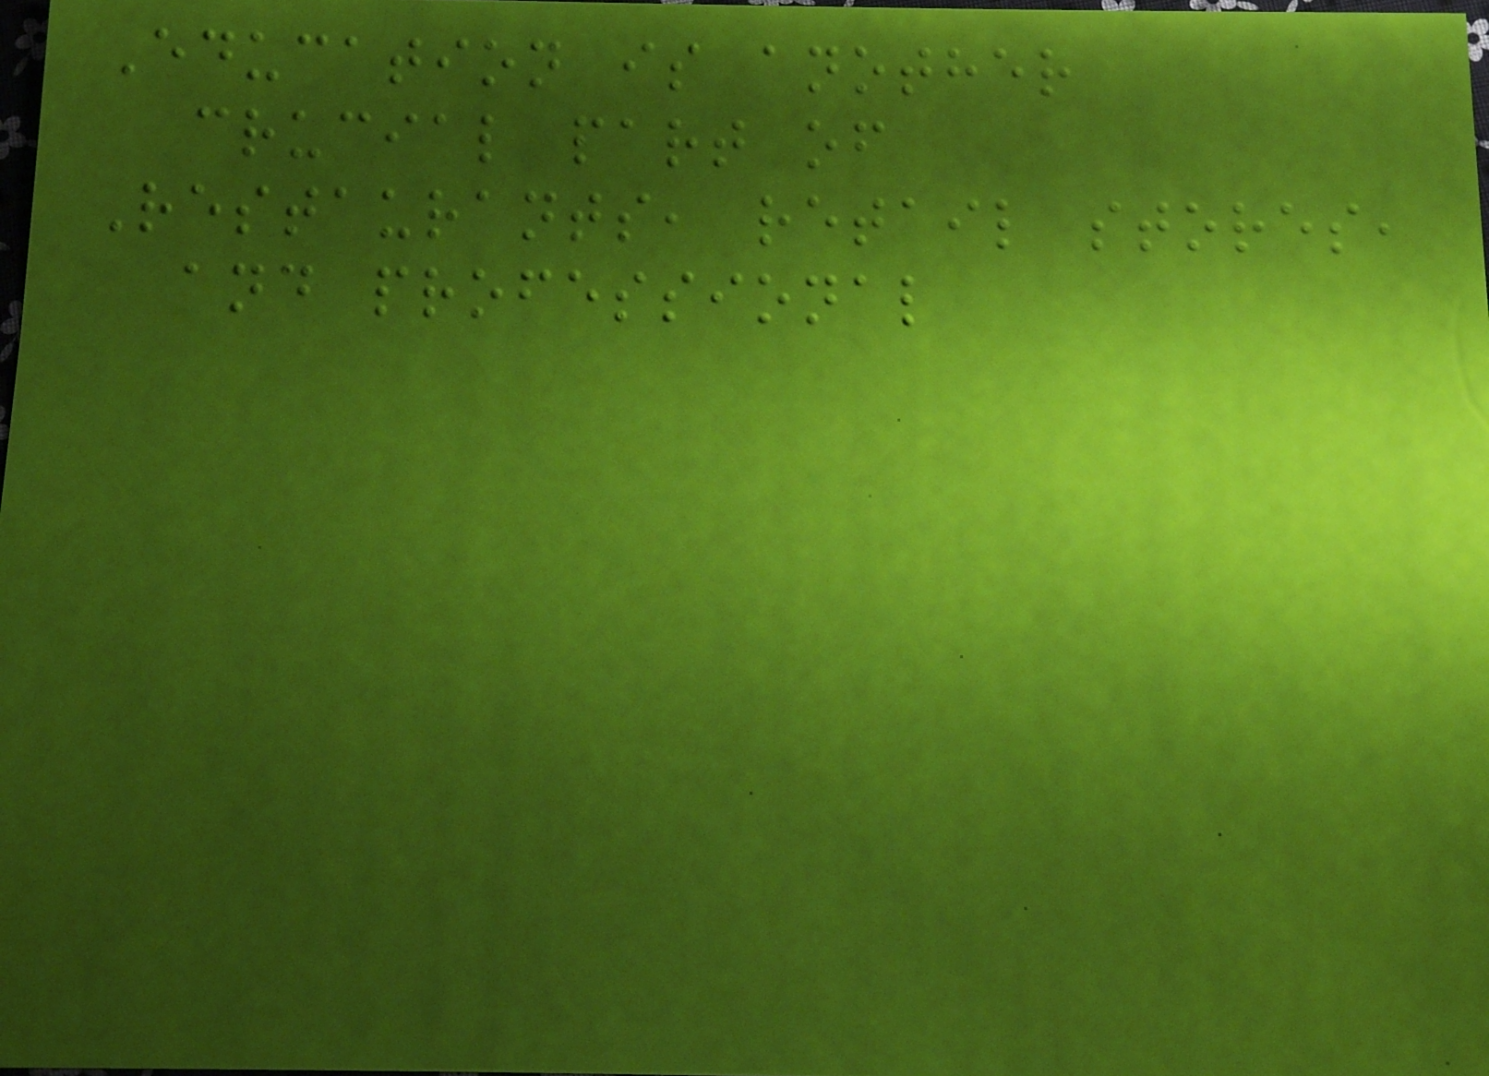Education is another
crucial part of
Restaurants, retail stores,
and professional
